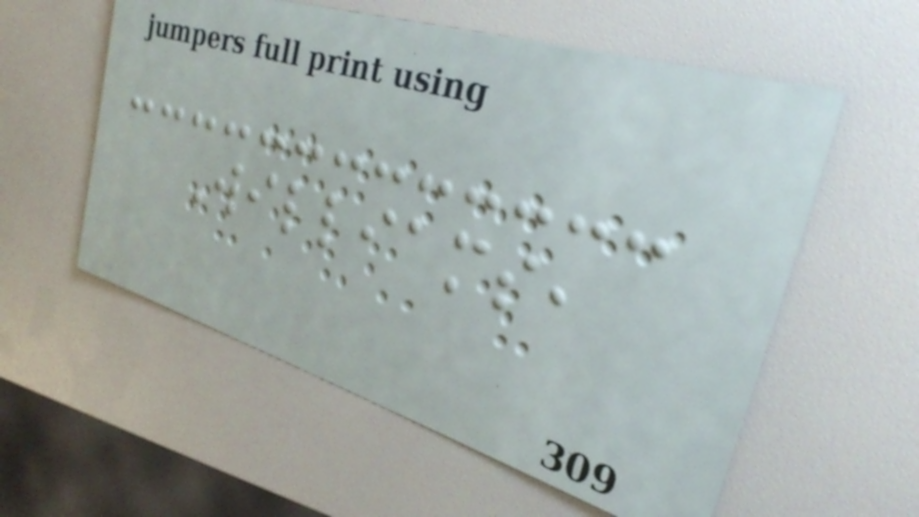Williams,
